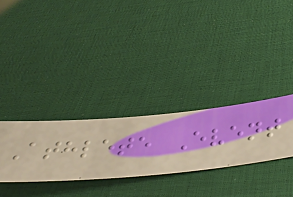Athlete Event
